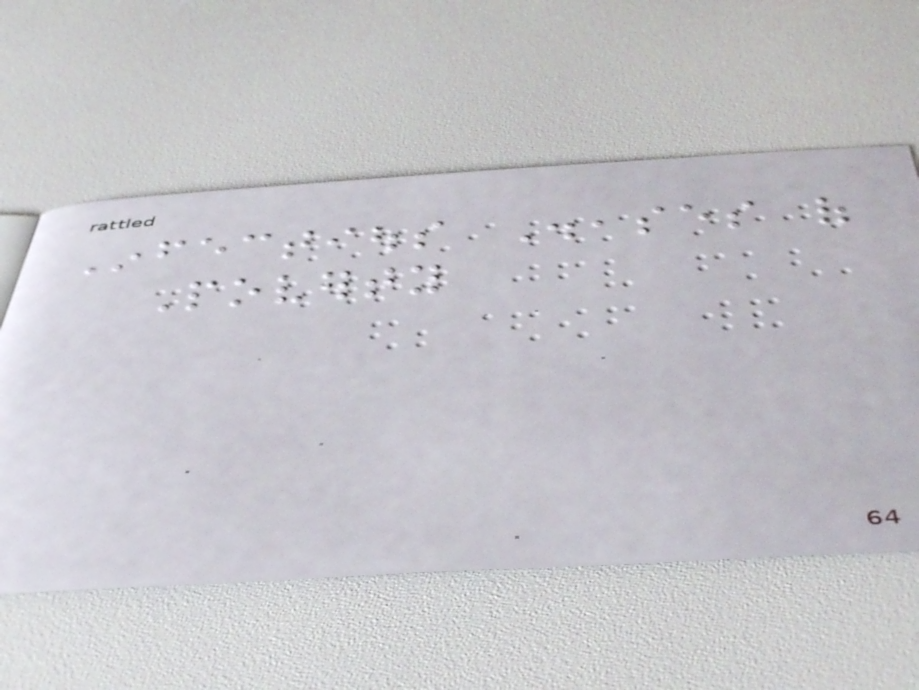Infectious Diseases of
Poverty
